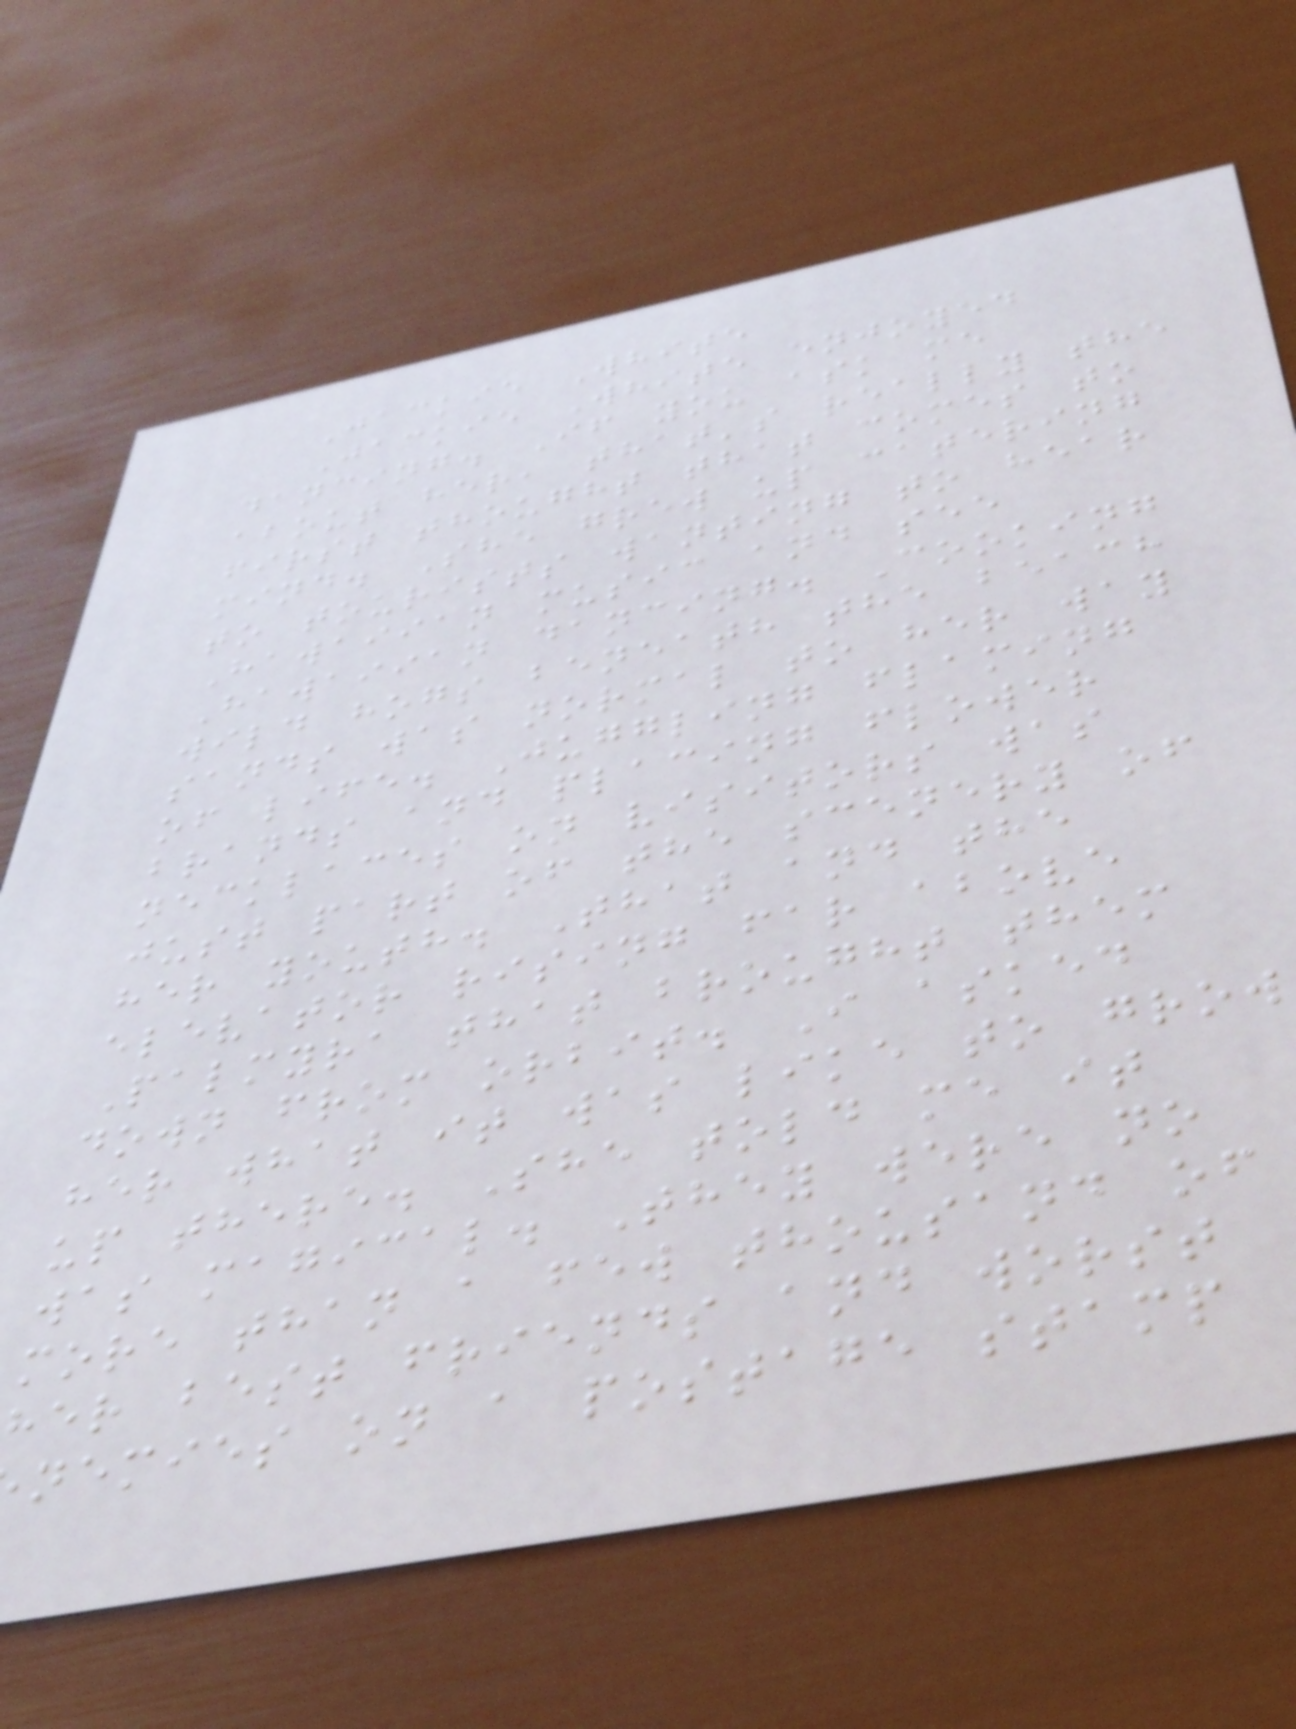Jackie White
Jackie White enjoyed
dancing. If you ask me
about her, that's really the
first thought that comes to
mind. She grew up catering
to tourists wanting to hear
Hawaiian music and see
Hawaiian dancing. Cooking
wild hogs beneath the beach
sands was normal to her way
of life. Juggling flaming
brands and placing flower
necklaces on visitors was
just part of the scenery of
her youth. That and the
elevator rising far above
Palmyra that brought them
down from orbit. I asked
her what it was like to grow
up there. She told me it
was magical. They were no
more than a few thousand of
her best friends and worst
nemies on a postage stamp
